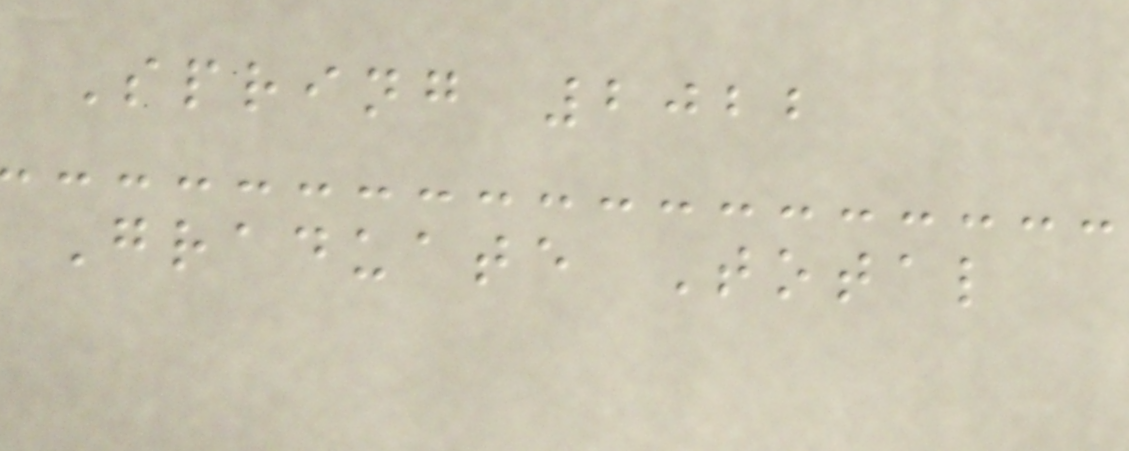Spring 2022
Graduate Total
